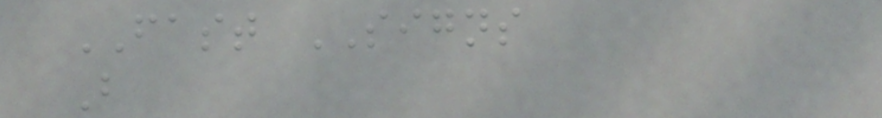FAST SIGNS
B
